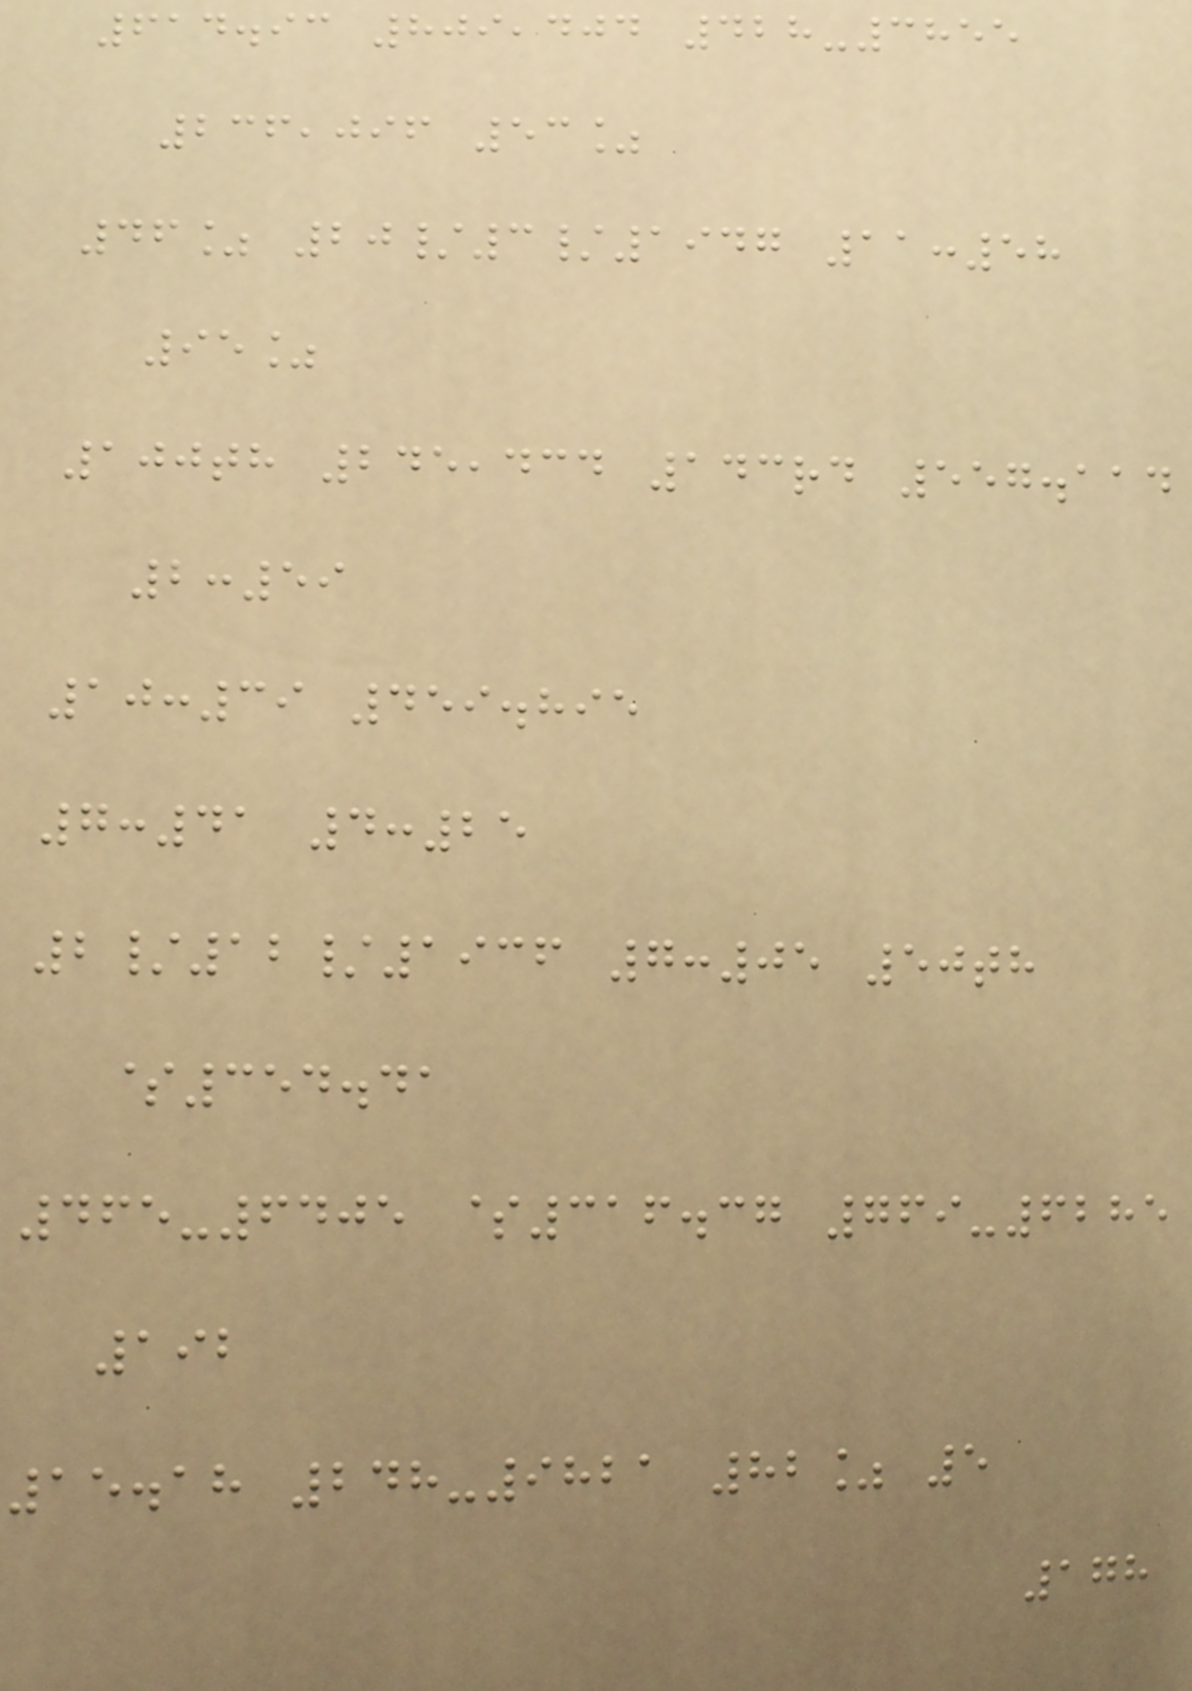614.93 809,404 428-3855
236,096 53%
46% 20/3/1947 11:58
95%
100th 245,434 143rd 557.114
2:59
10:39 459.895
7:41 4:25
2/12/1936 7:05 50th
$354.41
465-6405 $316.37 769-6285
192
15.18 248-9821 82% 5
178
